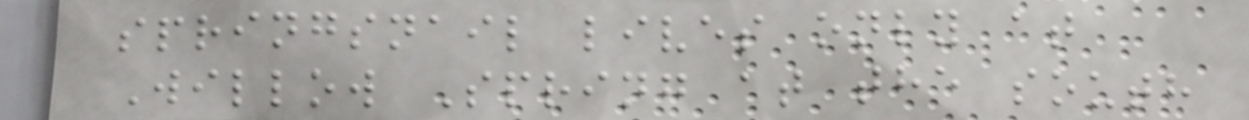springsnail lives only at
Willow Spring at the south
